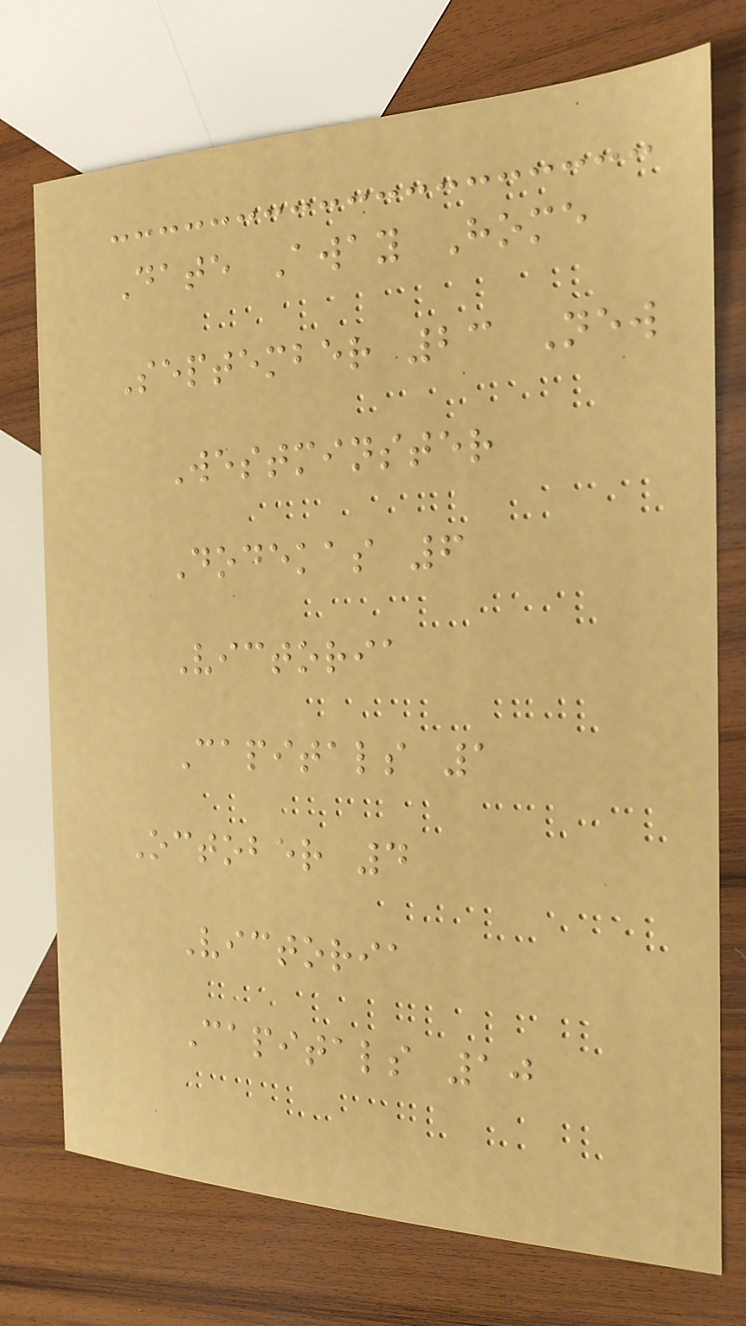Date Away Home
September 23 New
Westminster
Dodekas 6
Victoria
Capitals 1
October 4
Victoria
Capitals 10
